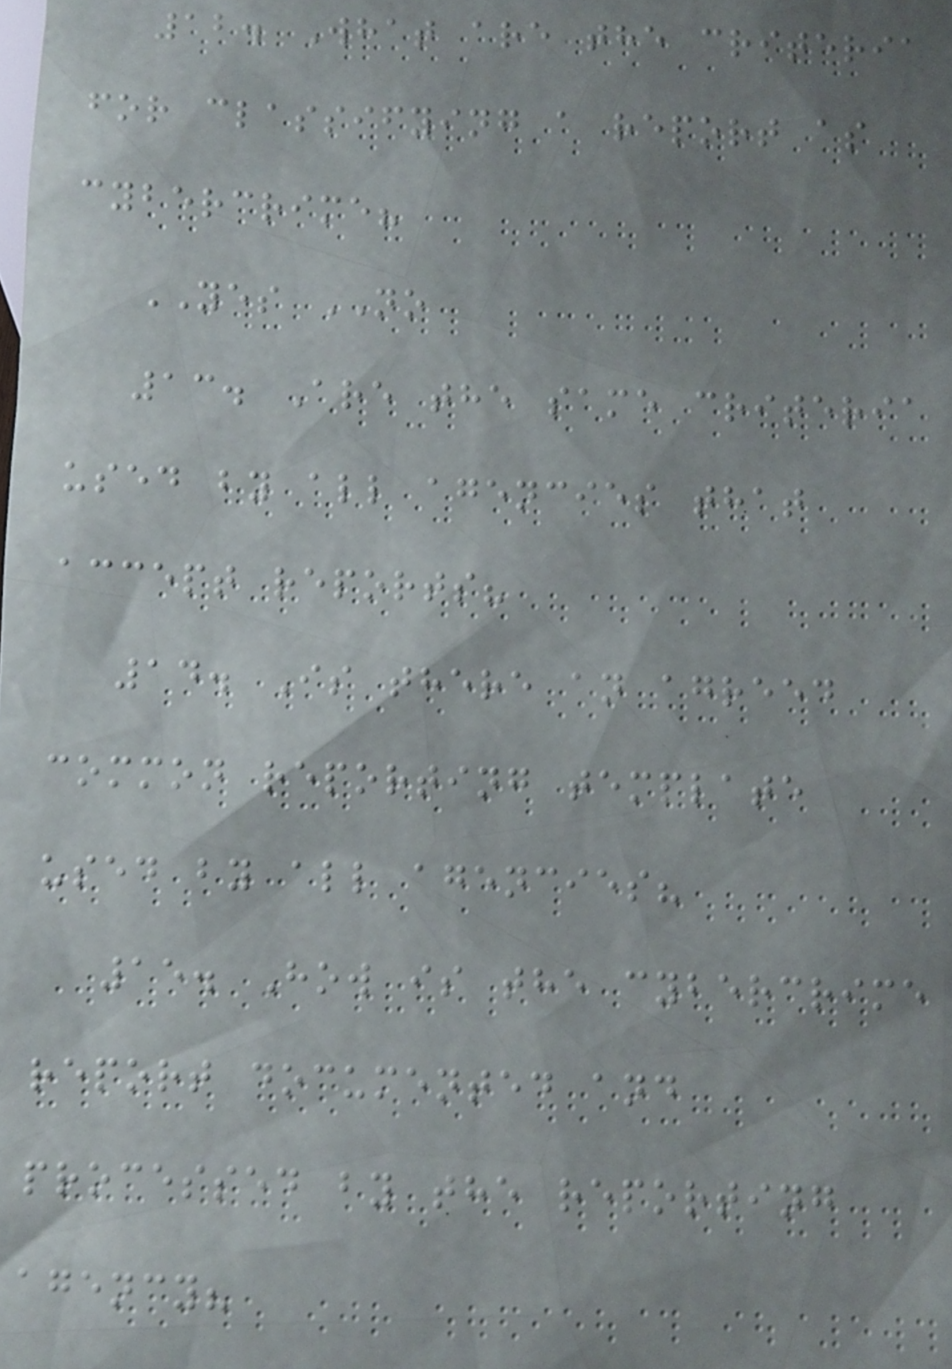12. What are the criteria
for classifying a report as
cybercrime?
YES NO
13. Are the same criteria
used by all agencies that
accept reports?
14. Is there an agreed
common reporting template
used by all agencies?
15. How is the cybercrime
report documented and
processed by the reporting
agency?
